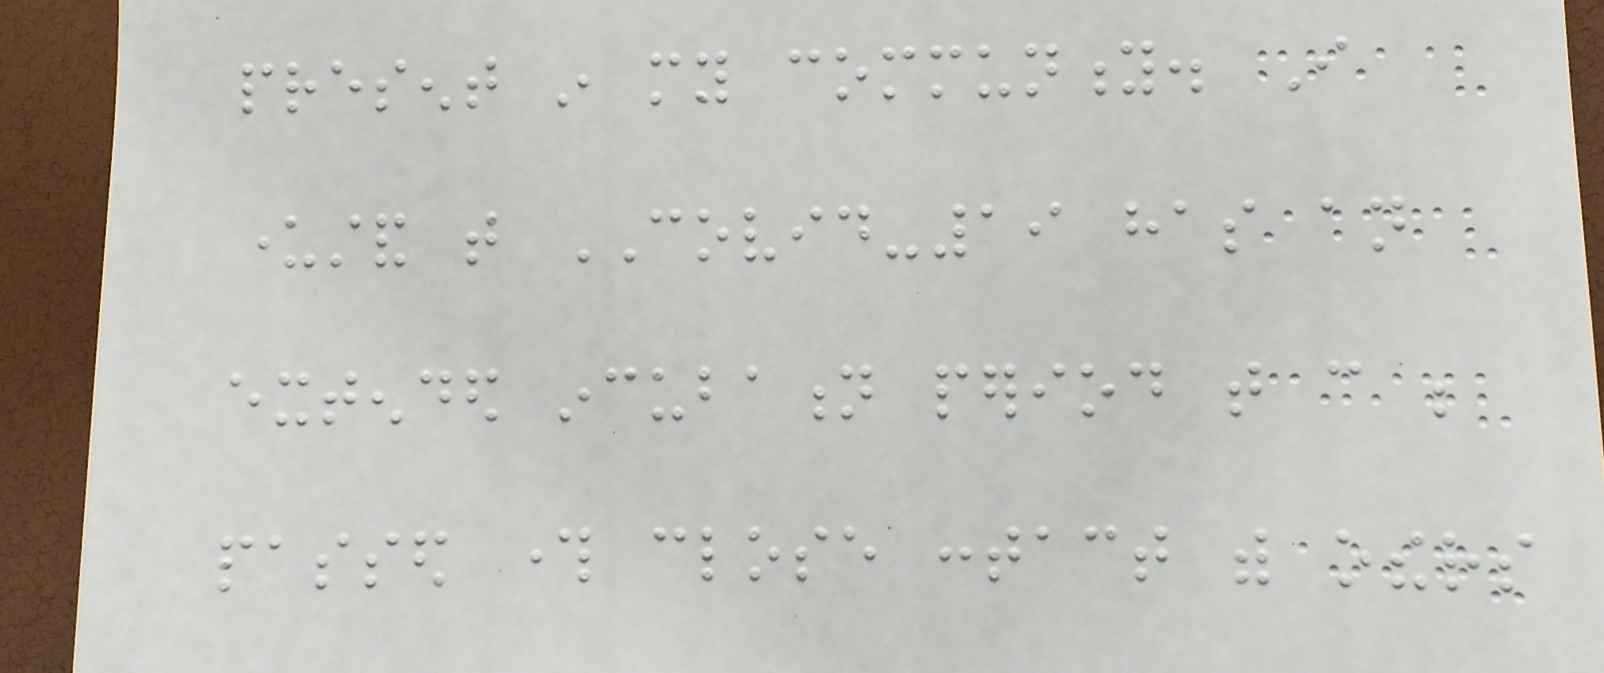present in my community. I
understand that COVID-19 has an
extended incubation period that can be
passed through close contact with others
